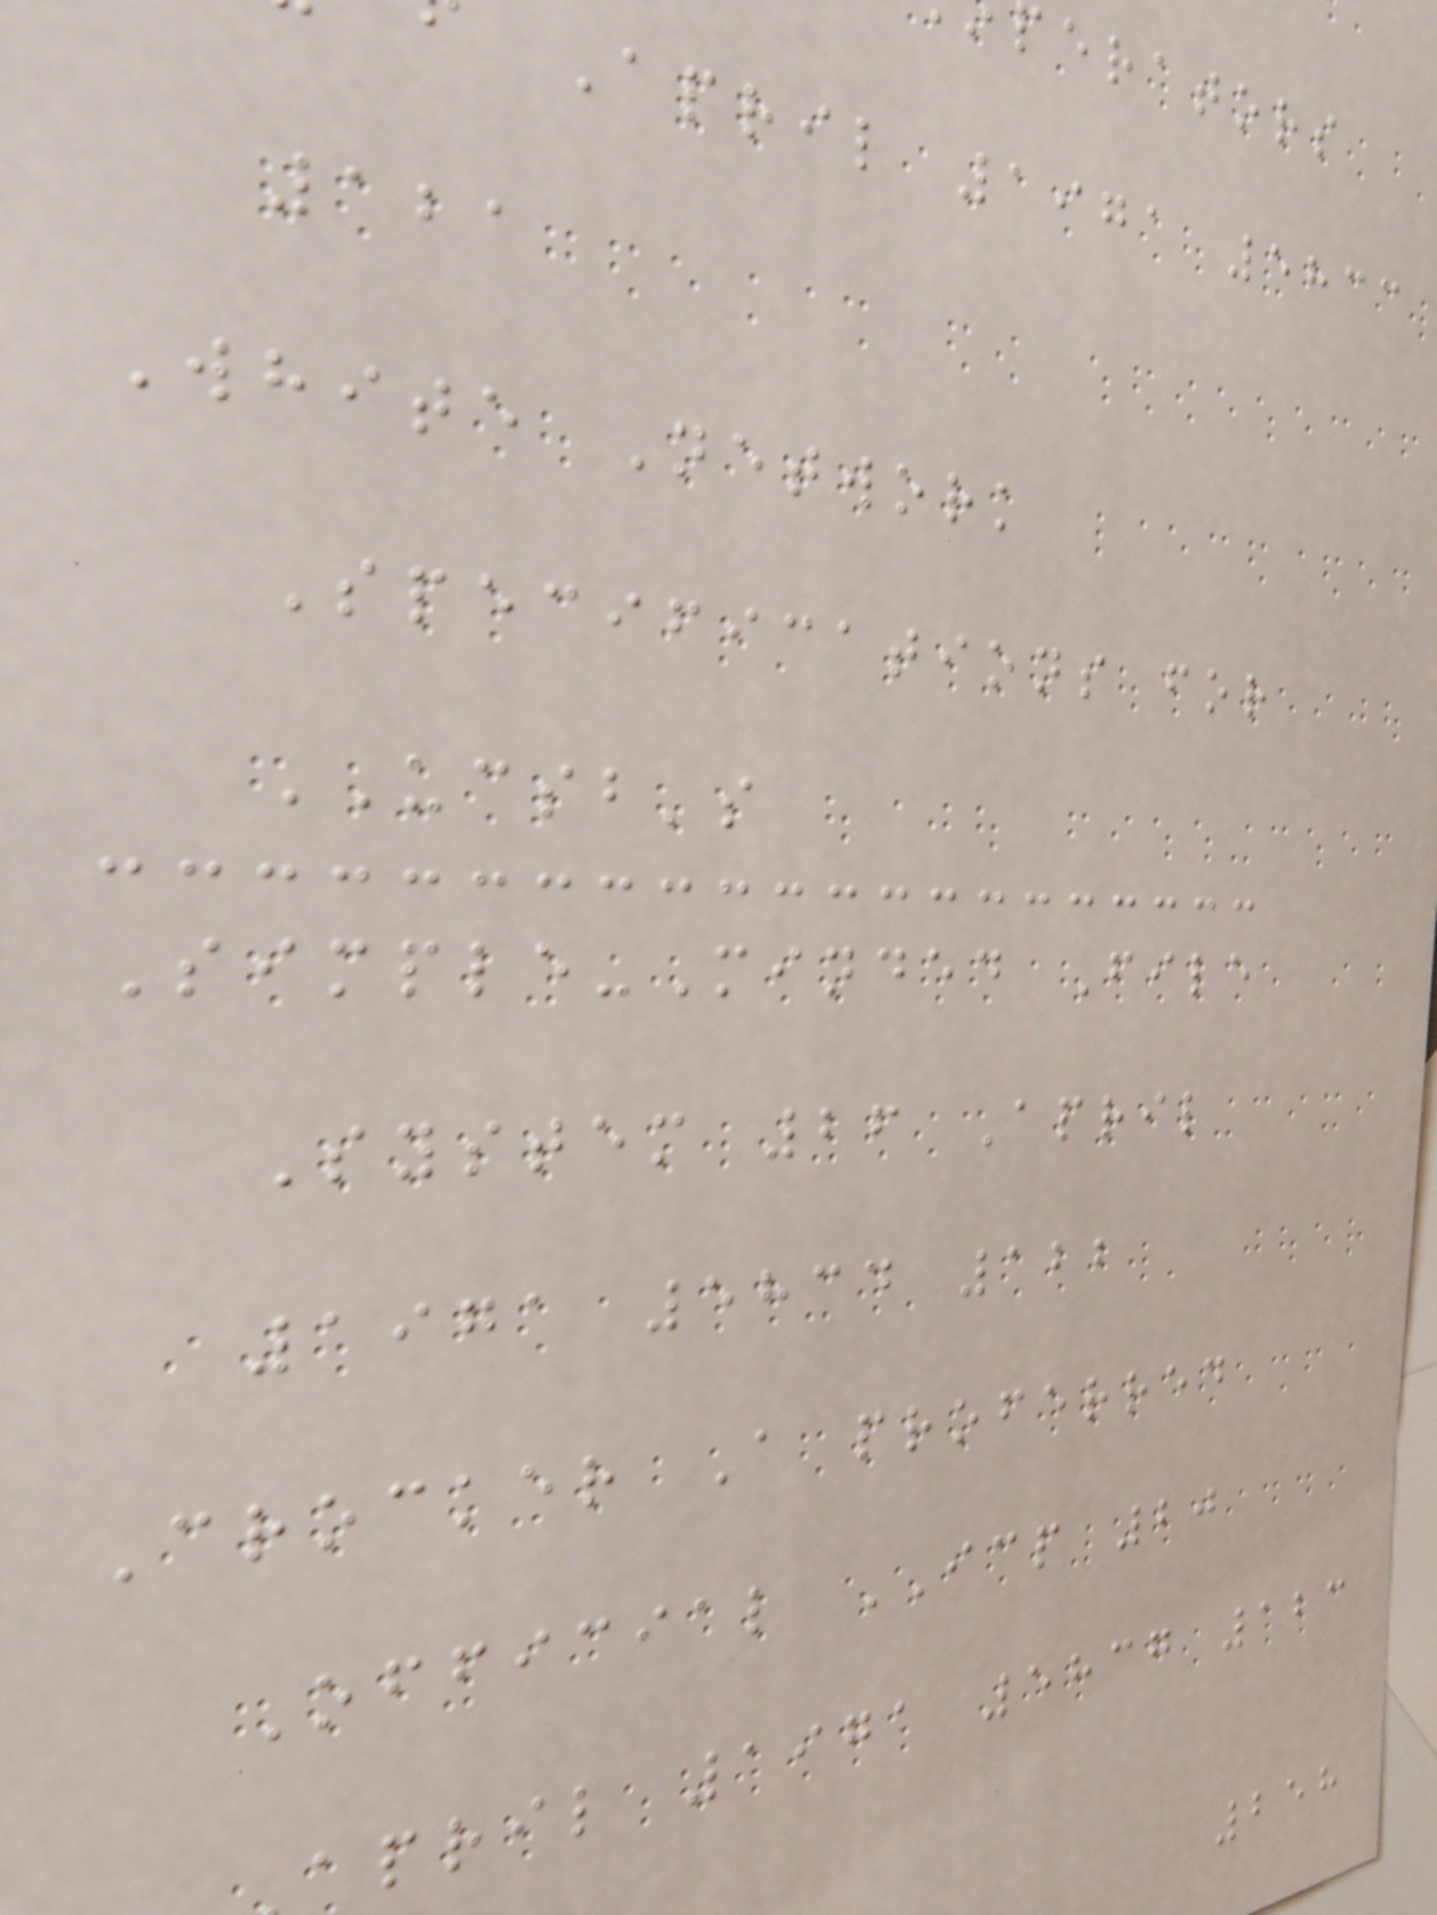perators
April 1971 5833
121
White Network
Specifications for
UCSB's
Simple-Minded File
System 26 April
1971 5834 122
Crocker A proferred
Official ICP 20
april 1971 5837 123
258
